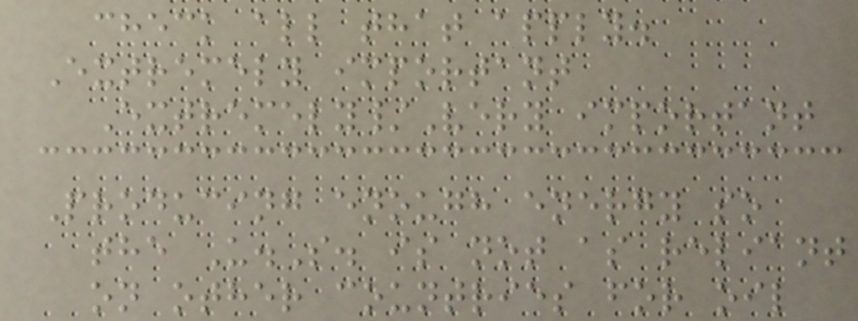check all that apply.
Extremely important
Extremely/Very important
Producing enough energy so
the U.S. is not as reliant
on other countries for oil
